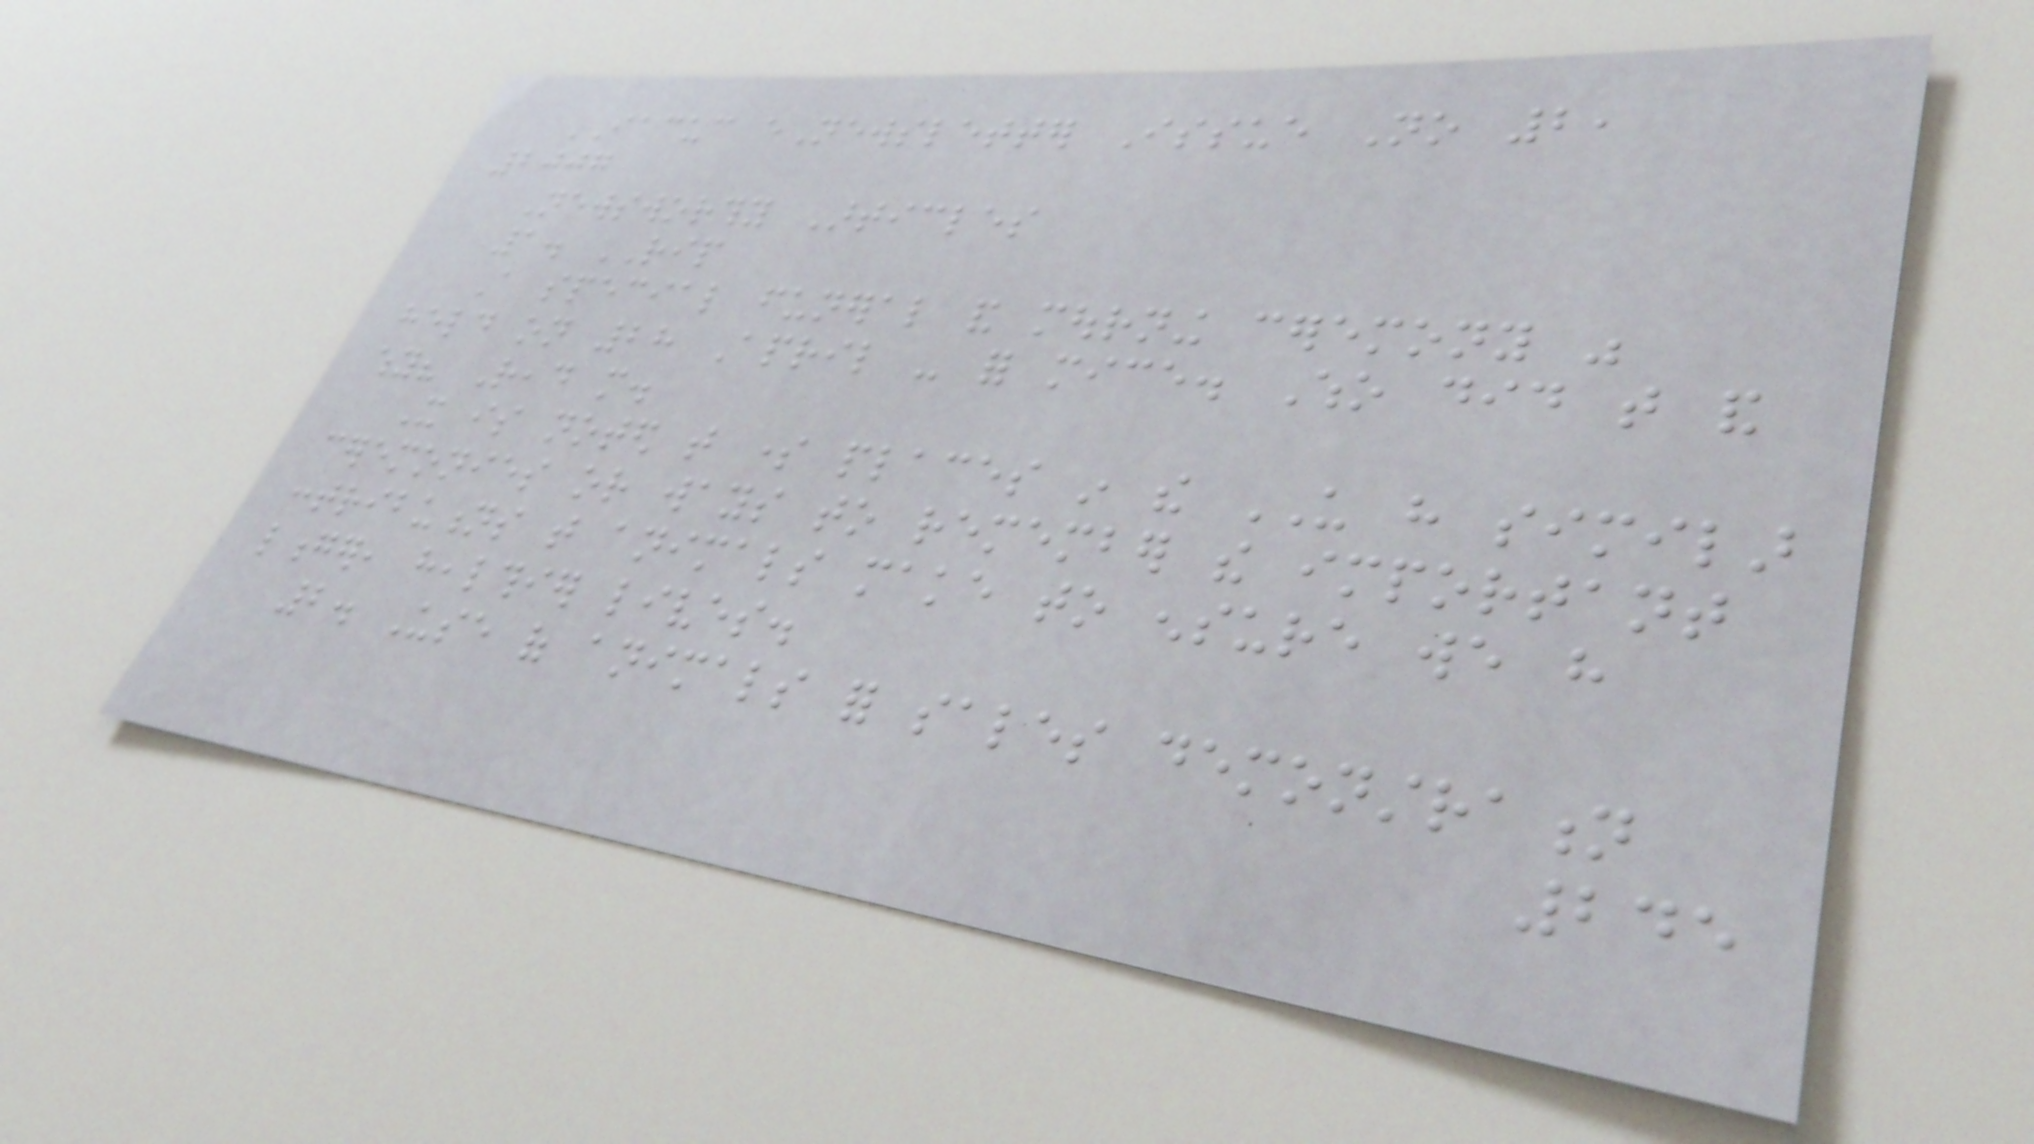IACUC eNewsletter Issue No 2,
2007
Newsworthy Articles
1. RIP
A special funeral and mourning ceremony was
held on 28 April - for mice. Who did that and
why? Read more.
It is noted that some places in the US have similar
ceremonies or ways to remember the important
contributions that animals make to ensure we have
longer, healthier lives.
2. Use of animals for sales demonstration
245
